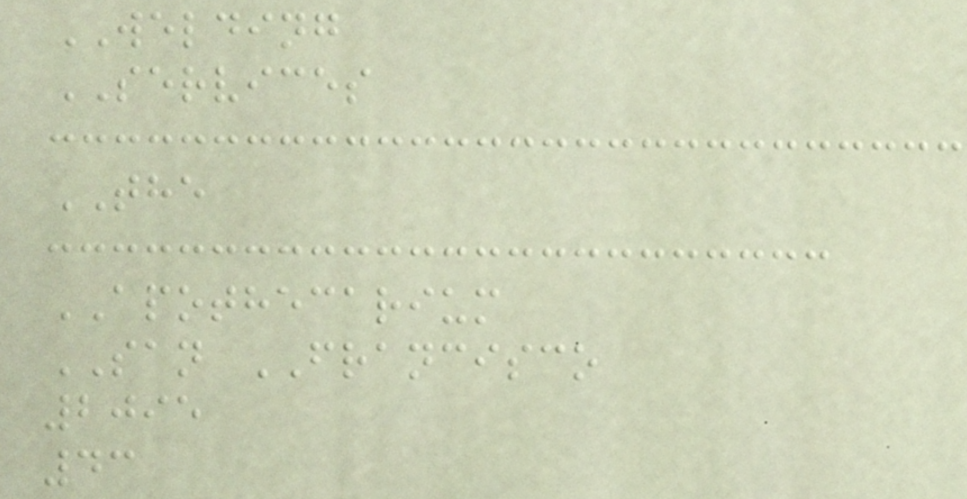WELDING
SERVICES
THE
APOTHECARIUM
SAN FRANCISCO
2095
43
